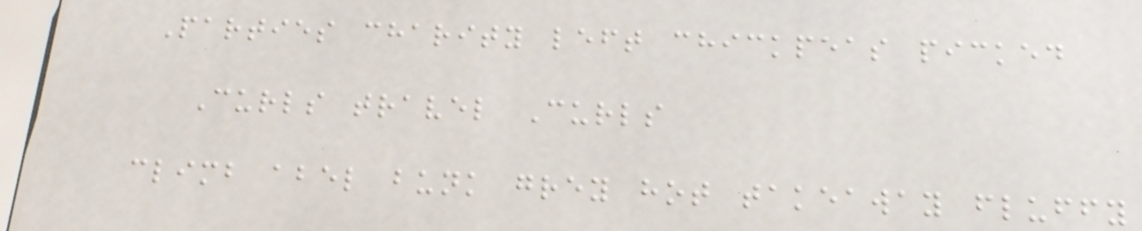Parties charity left chickpeas picked
Curls travel Curls
climb abel bunk grey hot takeaway fluffy
